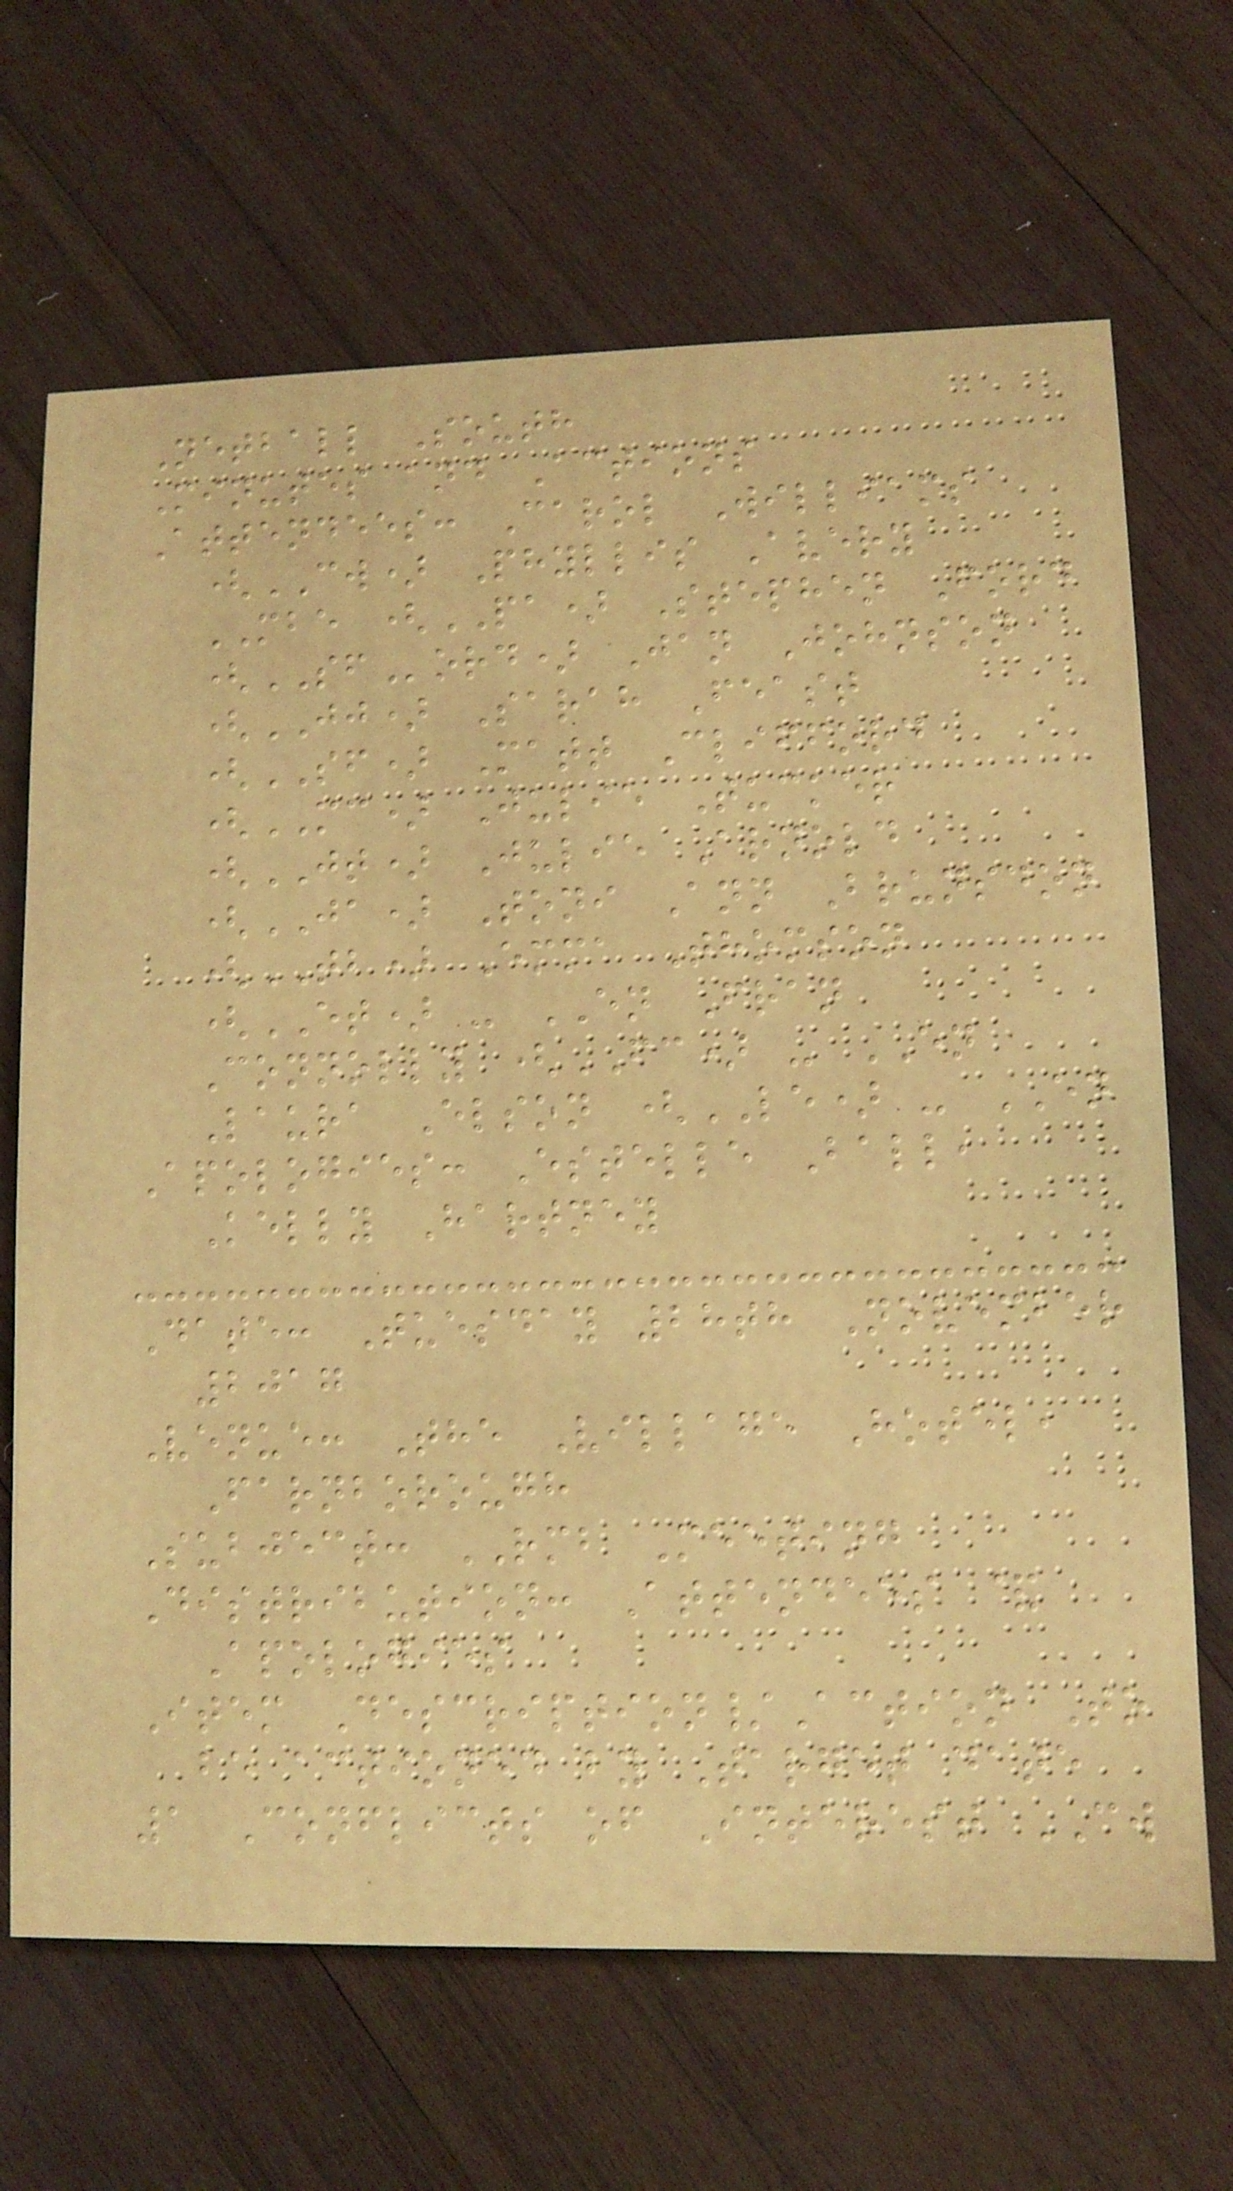Netball South
Minutes and Actions
Attendees: Carol Williams
(CW) Phyllis Avery
MBE (PA) Stephen Ford
(SFord) Jan Johnson
(JJ) Sarah Feast
(SF) Matt Clifford
(MC) Julie Tucker
(JT) Julie Arnold
(JA) Toni Ann Brunsdon
(TB) Emma Thomson
(ET) - EN Fran
Connolly (FC) - EN
Laura Elson (LE) - EN
Apologies: Estelle Ball,
Kelly Hartney
Date: Tuesday 28th November
2017
Venue: The Village Hotel,
Farnborough
Subject: RMB Meeting
Distribution: Attendees &
Apologies
Item Description/Action To
be actioned by Target date
1 Conflicts of Interest CW
